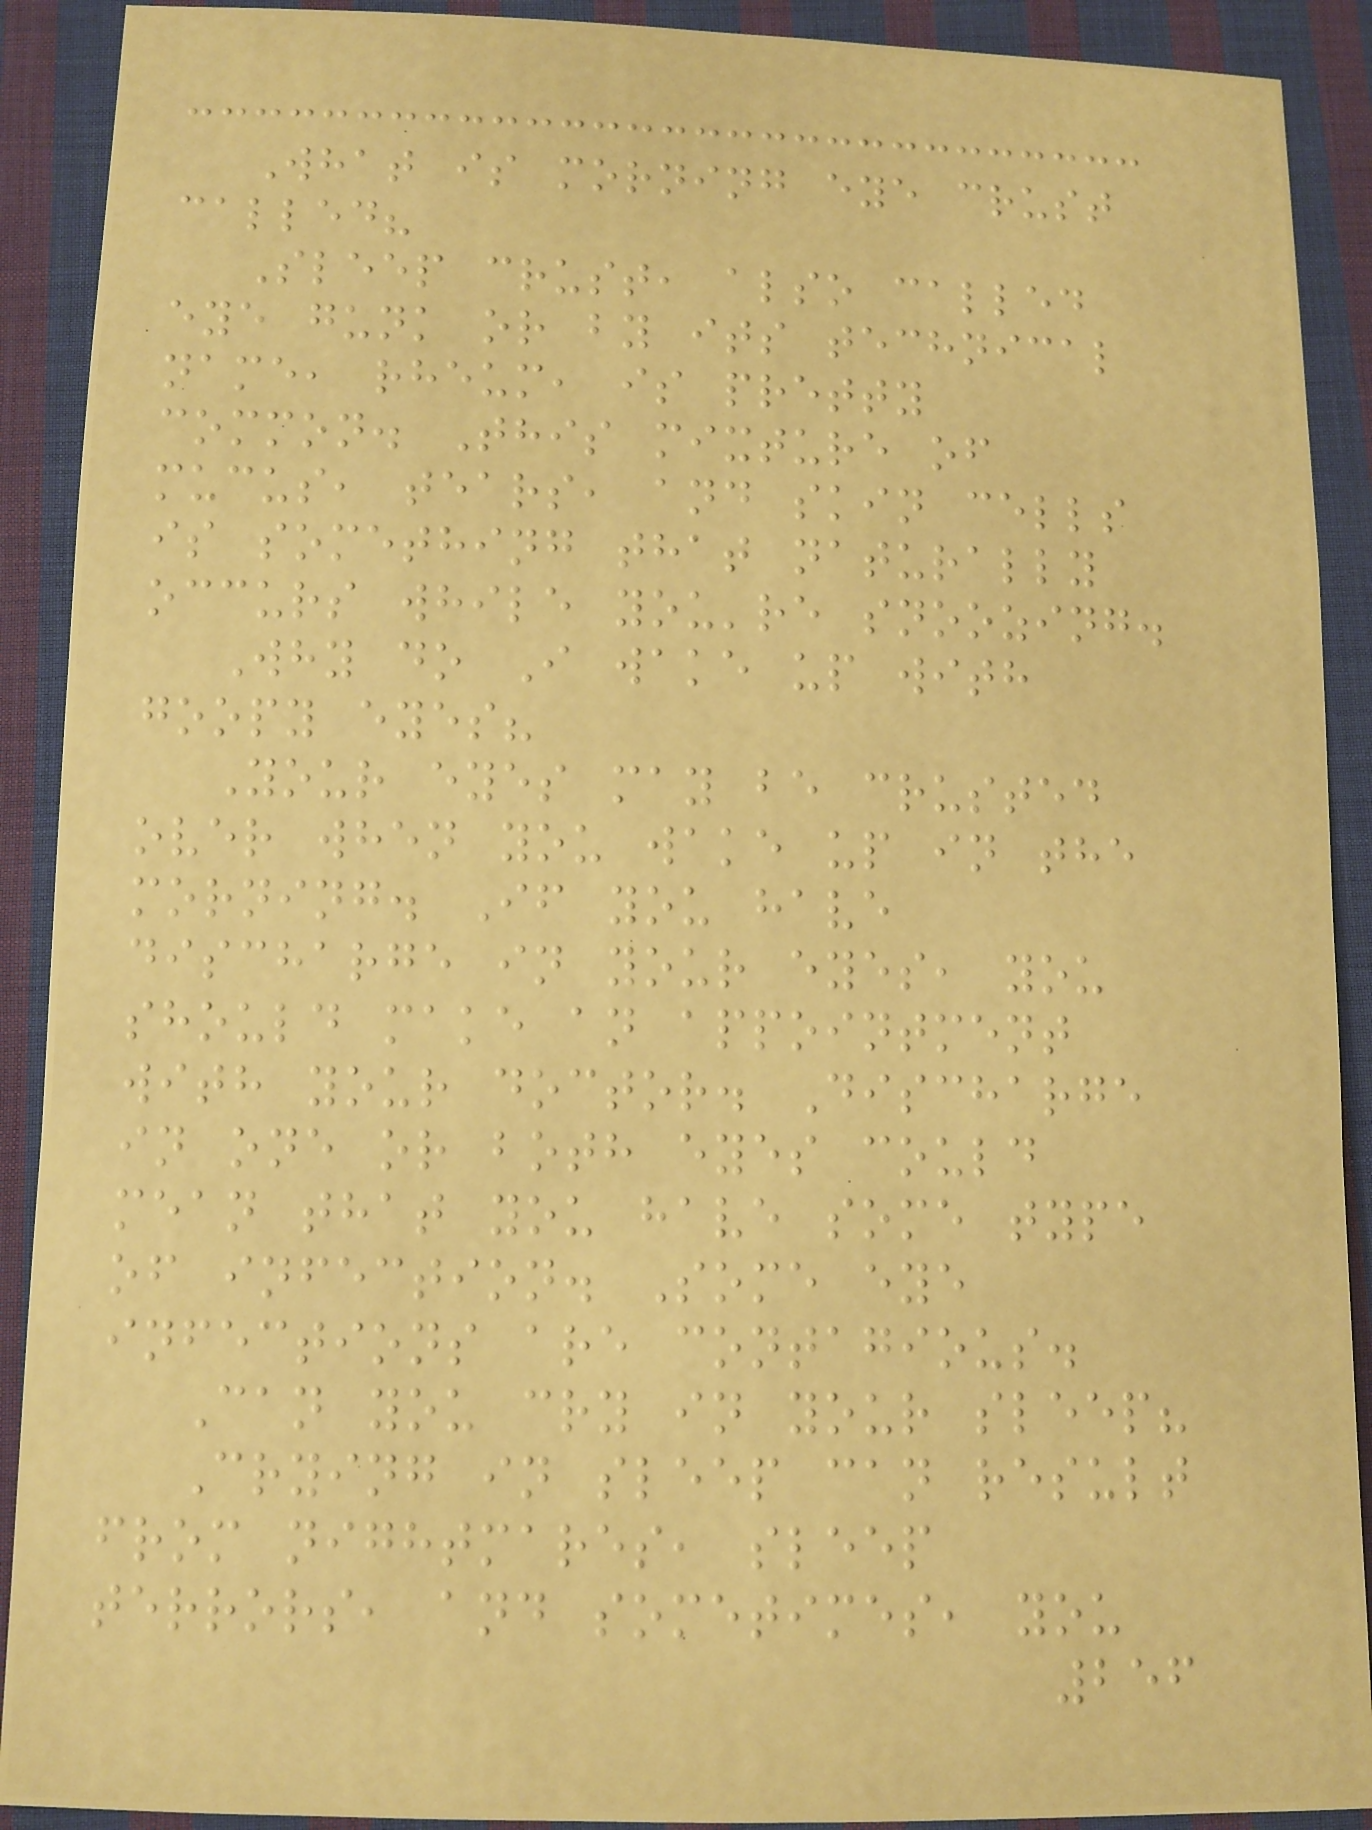What is morning eye crust
called?
Sleep crust, also called
eye gunk or by its technical
name, rheum, is pretty
common. This mixture of
mucus, tears, and skin cells
is something that naturally
occurs while you're snoozing.
Why do I wake up with
goopy eyes?
Your eyes may be crusted
over when you wake up in the
morning. If you have
discharge in your eyes, you
should make an appointment
with your doctor. Discharge
in one or both eyes could
mean that you have some type
of infection. Some eye
infections are contagious.
Can you cry in your sleep?
Crying in sleep can result
from nightmares, sleep
terrors, and sometimes, you
256
